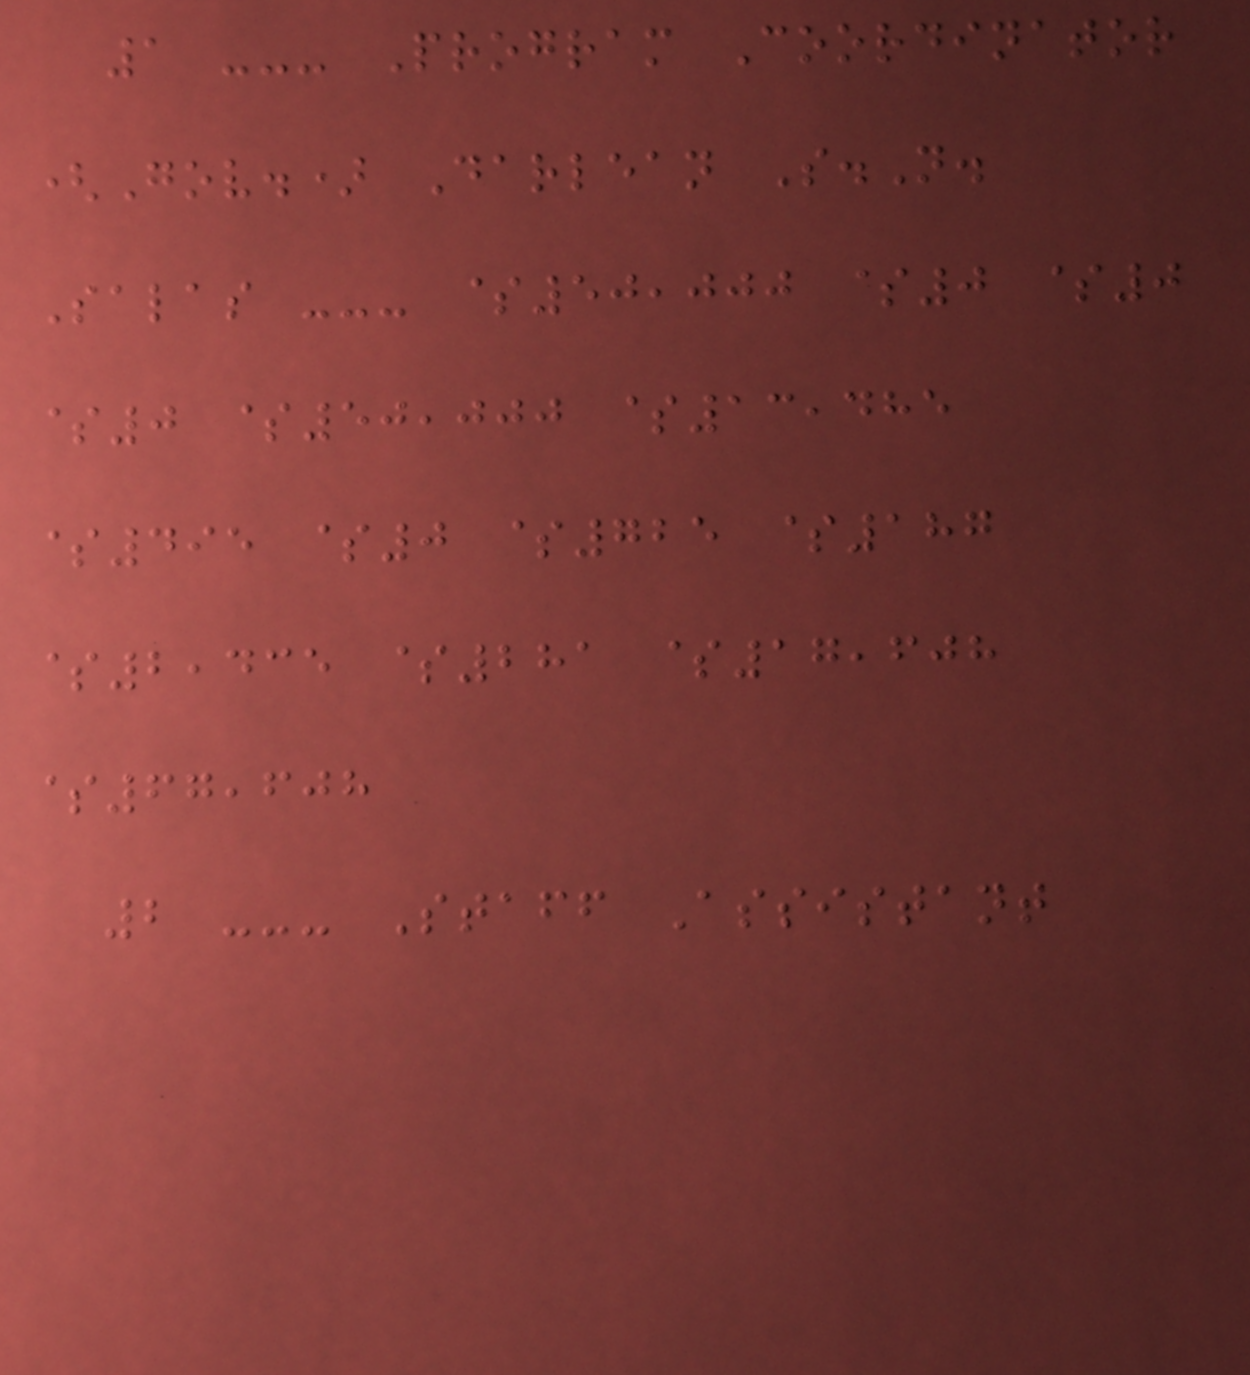1 --- Program Coordinator
(Gov.) Darlean S.N.
Salas --- $50,000 $0 $0
$0 $50,000 $13,485
$495 $0 $725 $187
$2,435 $281 $17,608
$67,608
2 --- Staff Assistant
